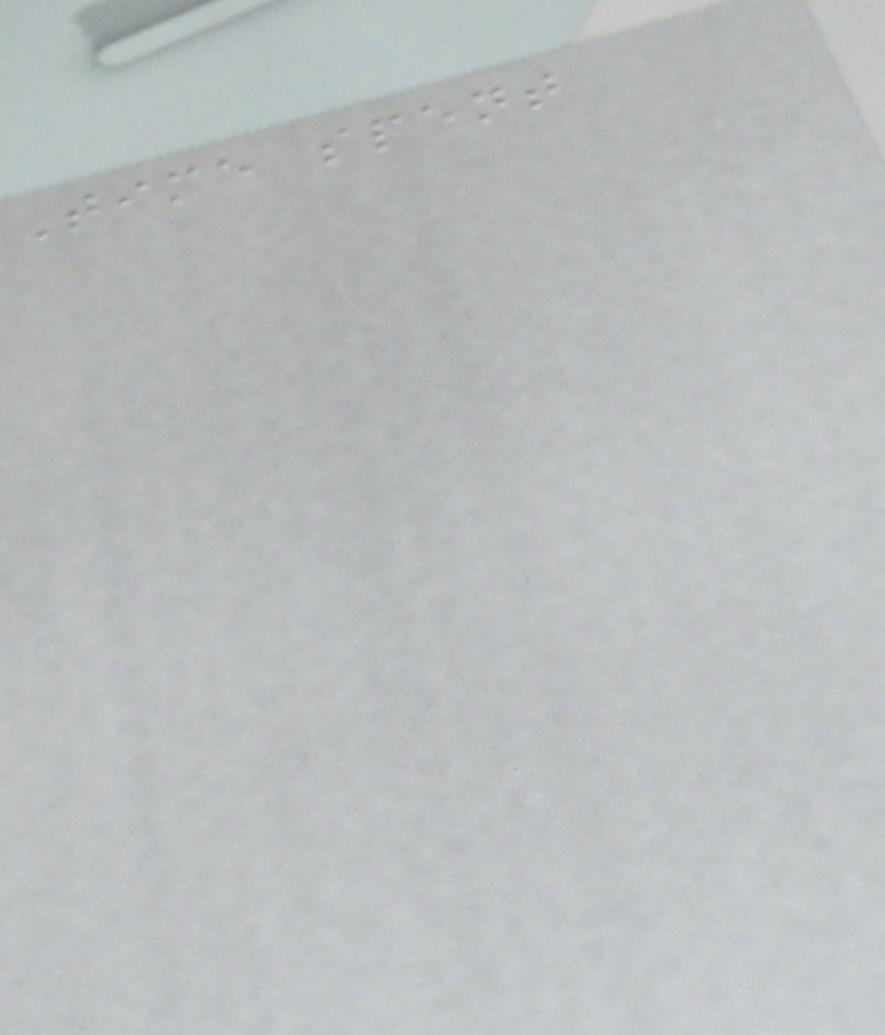Time spent
